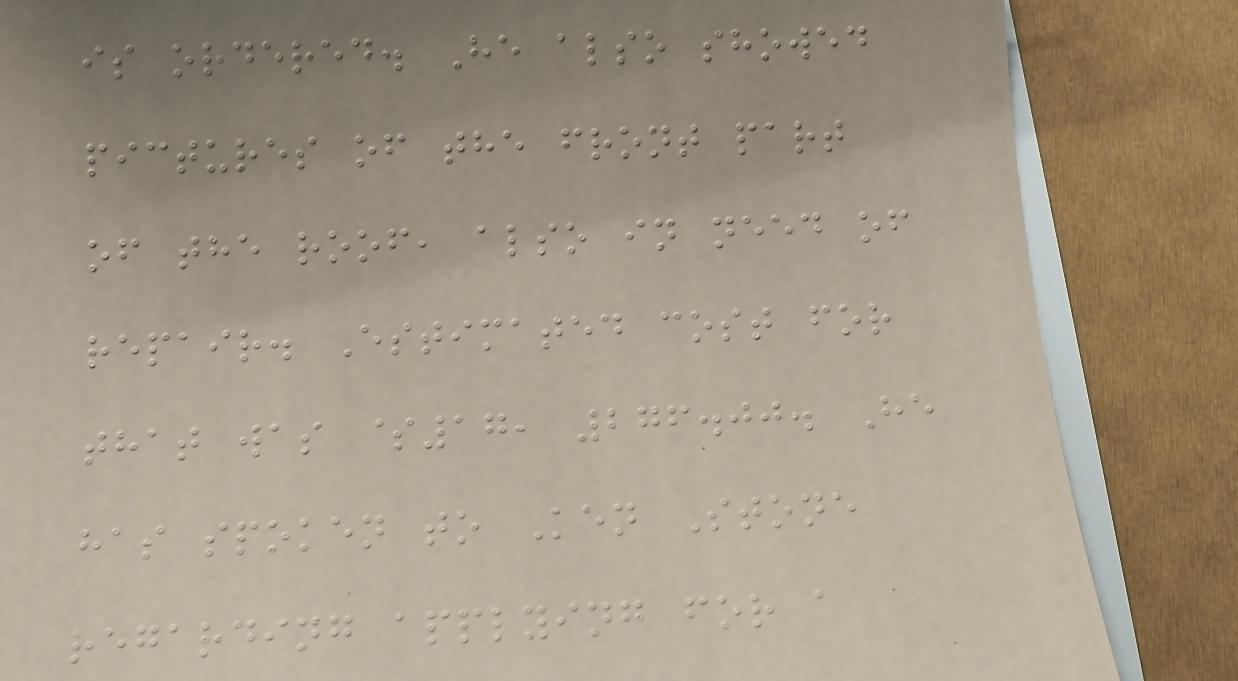is ordered. He also showed
pictures of the front part
of the roof, also in need of
repair. Estimated cost for
that was $17, 276.00. He
has spoken to Ken Stone
regarding applying for a
